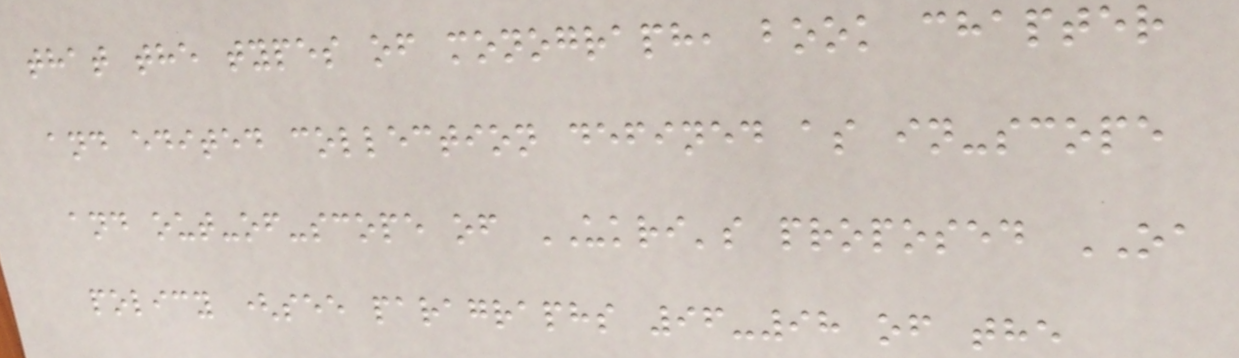that the types of monograph, book chapter
and edited collection defined as in-scope
and out-of-scope of UKRI's proposed OA
policy (see paragraphs 96-98 of the
